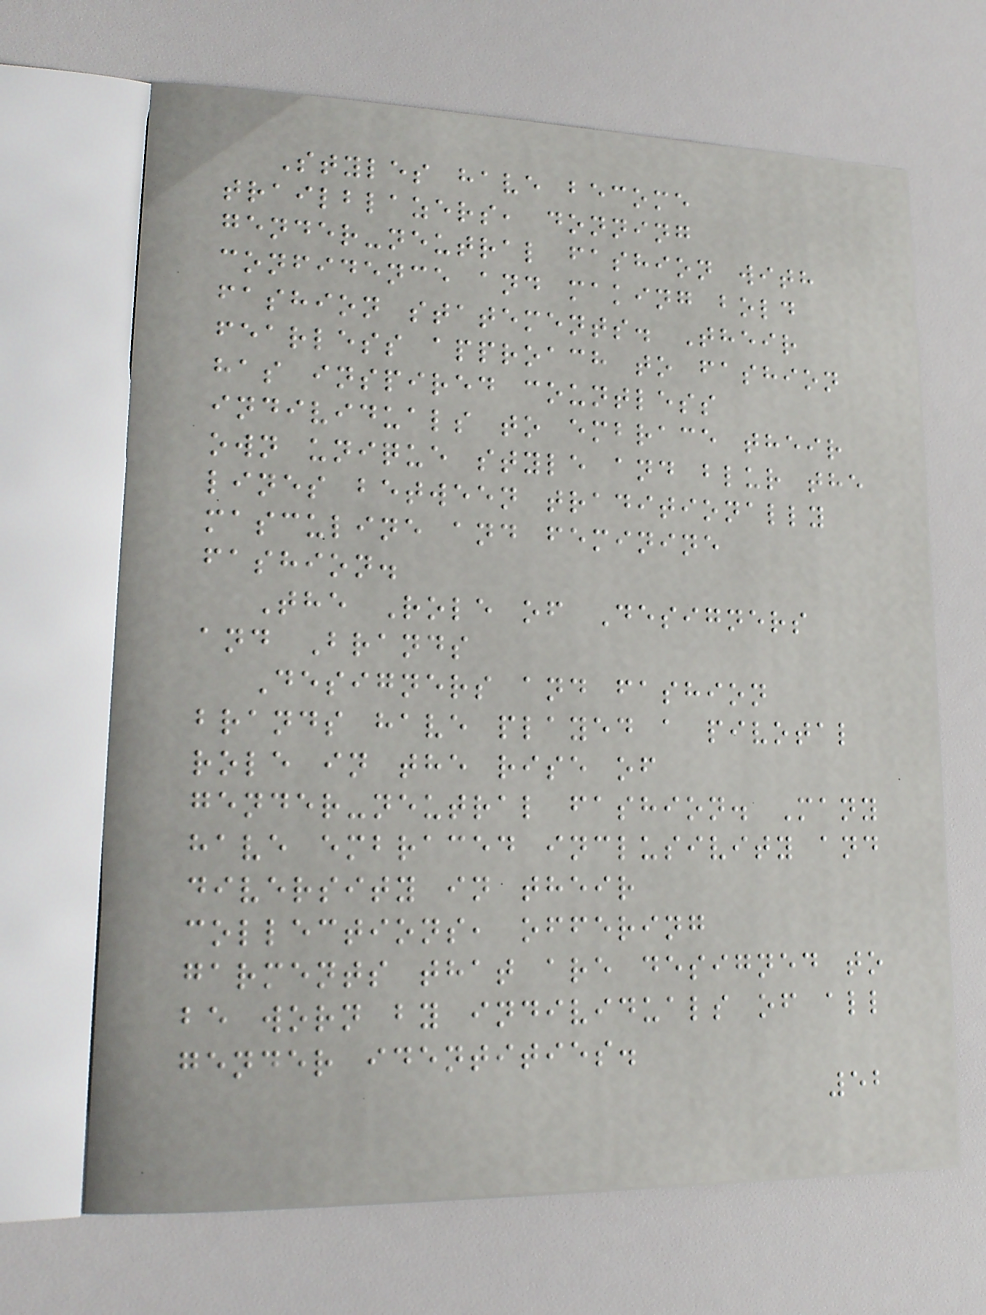Styles have become
trailblazers, donning
gender-neutral fashion with
confidence and making bold
fashion statements. Their
fearless approach to fashion
has inspired countless
individuals to embrace their
own unique style and blur the
lines between traditionally
masculine and feminine
fashion.
The Role of Designers
and Brands
Designers and fashion
brands have played a pivotal
role in the rise of
gender-neutral fashion. Many
have embraced inclusivity and
diversity in their
collections, offering
garments that are designed to
be worn by individuals of all
gender identities.
52
